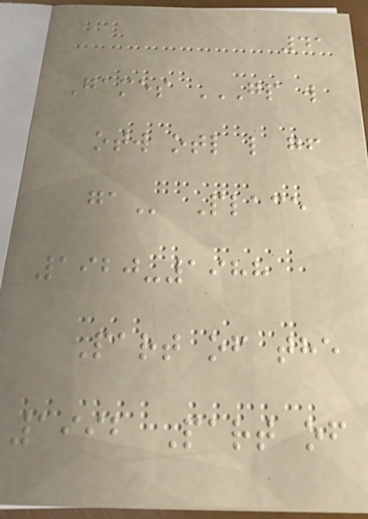41
Games GP W
OTW OTL L GF
GA Place
1920-1988
Part of the
1992 Part of
